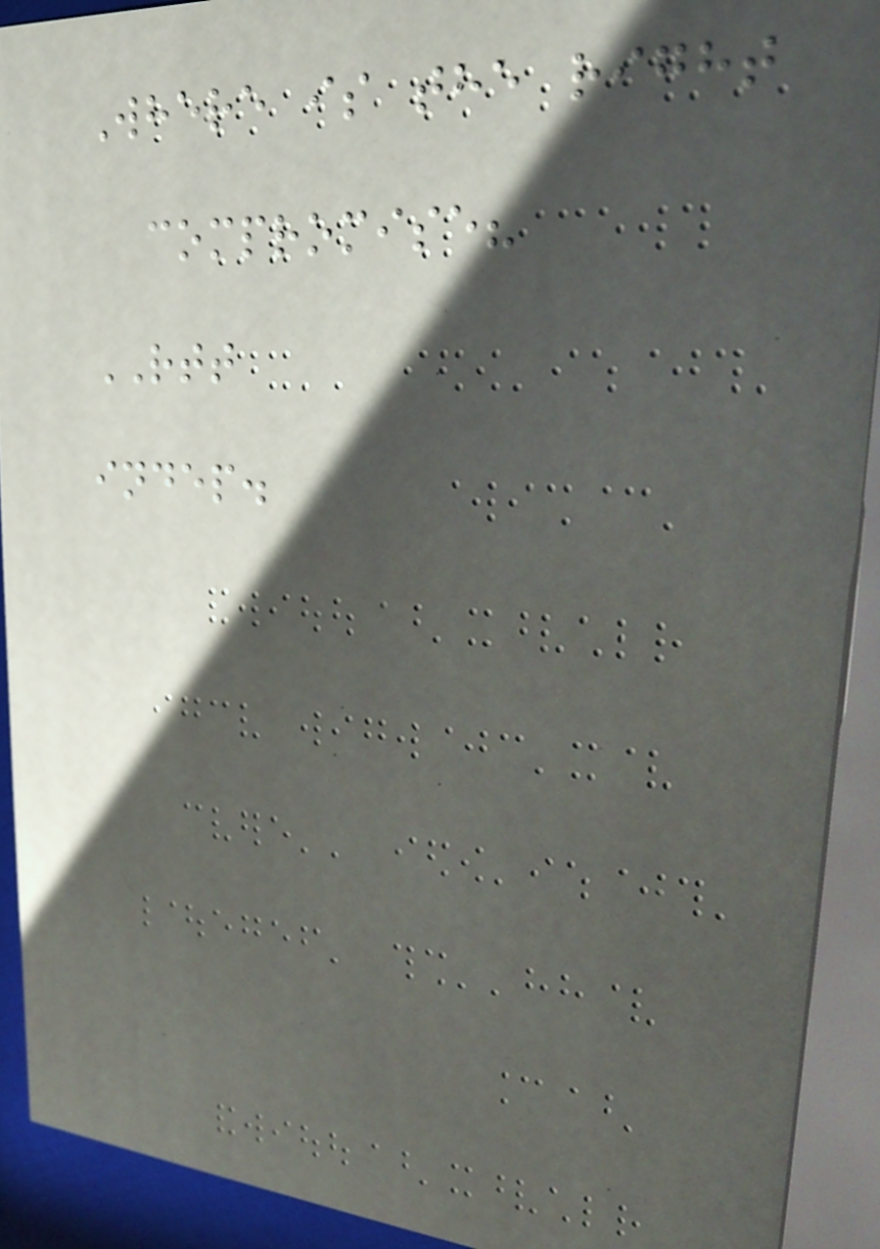Where is the right
compromise?
RTT
indep.
